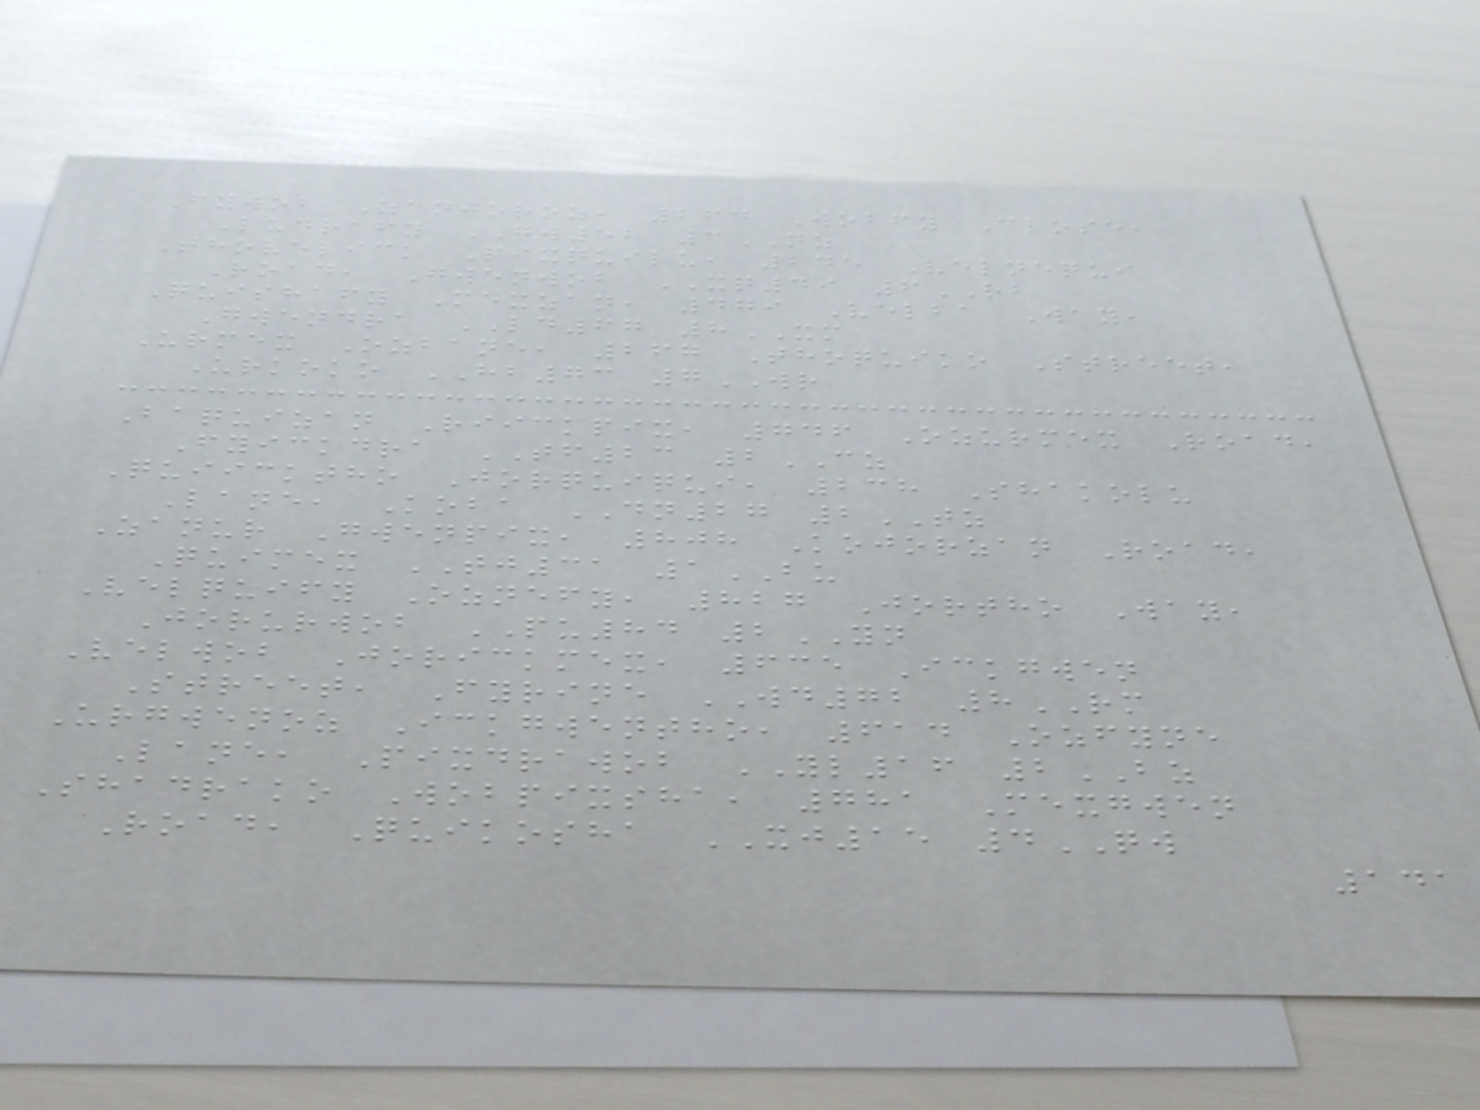Fywob Zanjoroz, 264 Wobfy Close,
Ludrafy GW52 3NZ
Thovelick Pixquilu, 245 Velnequi
Road, Gwenwob XQ49 6RB
Quishafy Mexzan, 479 Velba Way,
Gwendra LD67 8XM
Urmex Ozbane, 267 Thoquiko Street,
Urkoko HB73 7WR
Baquizan Riickpix, 746 Ozurmex Road,
Fyickdra TF23 2CZ
Quiicktho Jorquiqui, 238 Shakolu
Lane, Koba DN27 2TZ
Zanur Gwenpix, 808 Kojorzan Road,
Quimex TJ31 1BU
Velquify Oznefy, 827 Jortho Way,
Jorurwob PU84 2YN
Velwob Jorickmex, 635 Ickgwen
Street, Fyrine WD72 8RM
Urgwenoz Ickgwentho, 614 Ozfyne
Lane, Pixdrawob YL16 2BZ
Shadrako Wobpixsha, 781 Mexgwen
Road, Quikosha XJ15 4QW
141
